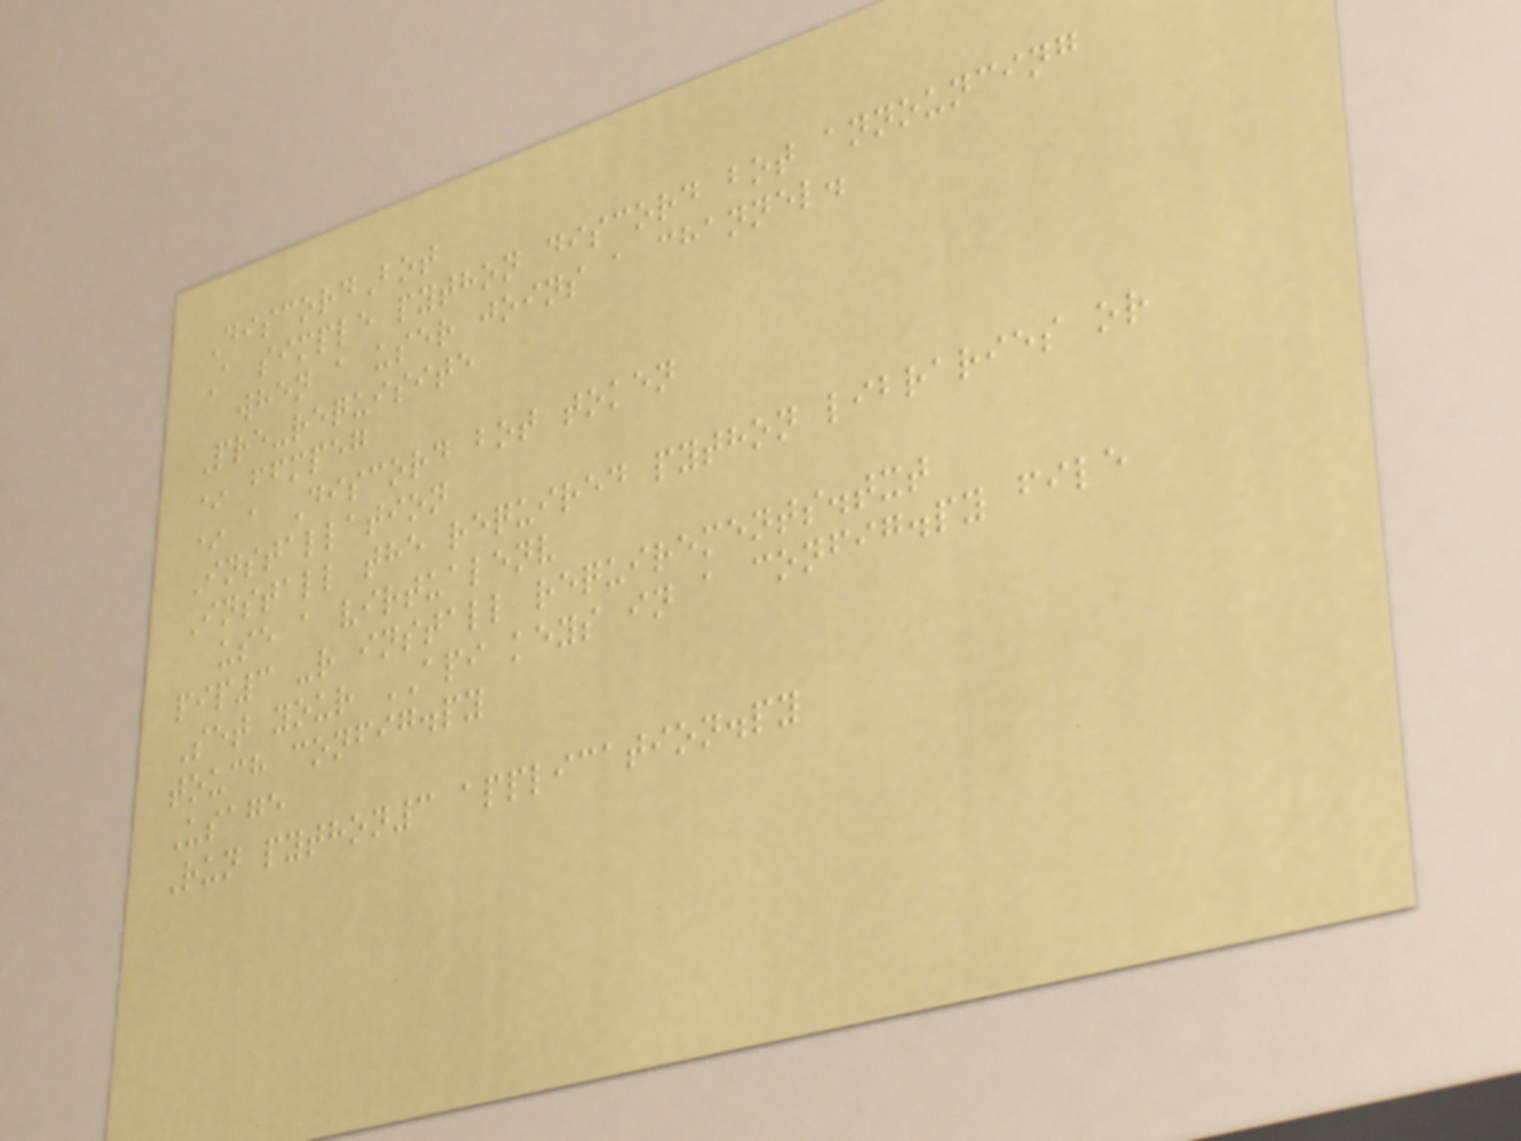DiscordBot
A simple python discord bot announcing
when a user joins a channel.
Pre-requisite
* ffmpeg
* a Discord bot token
Installation
Install the required python libraries or
use a virtualenv
pip3 -r install requirements.txt
Set your API keys in a config.py file
touch config.py
Usage
Run python3 application.py
